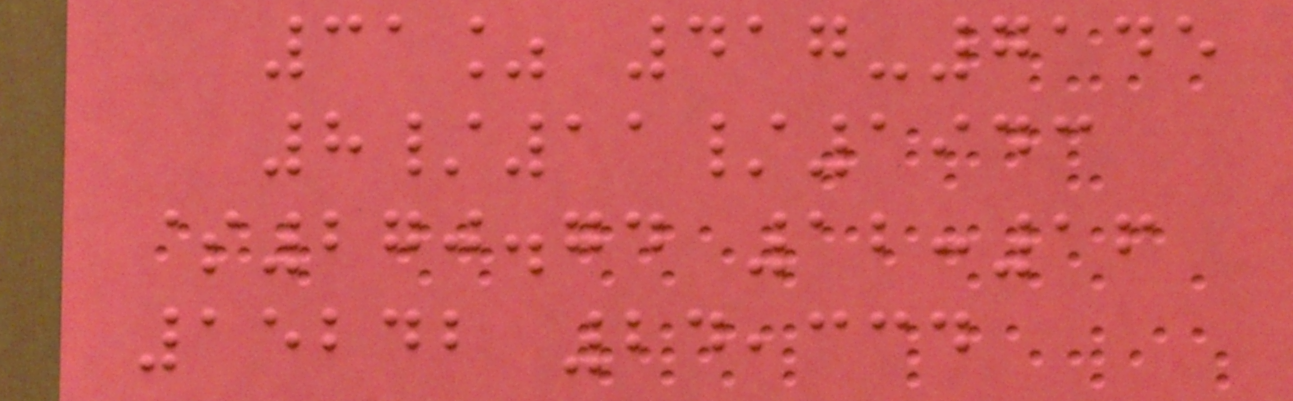31% 417-7145
8/11/1943
$270.74 12:16
15242 24,334
